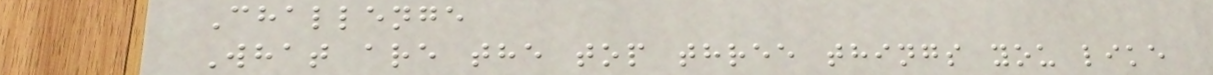Challenge
What are the top three things you like
